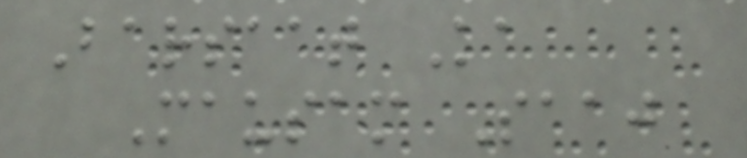Barsaat Ka
Mausam Saaj
